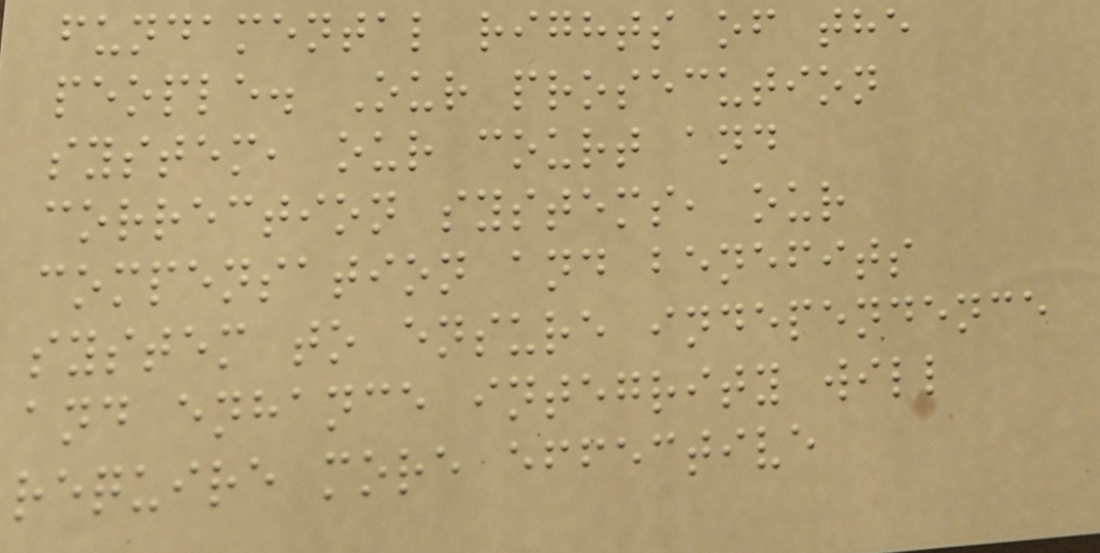fundamental rights of the
people. Our prosecution
system, our court and
correction systems, our
compensation and benefits
system to ensure independence
and enhance integrity will
require more effective
